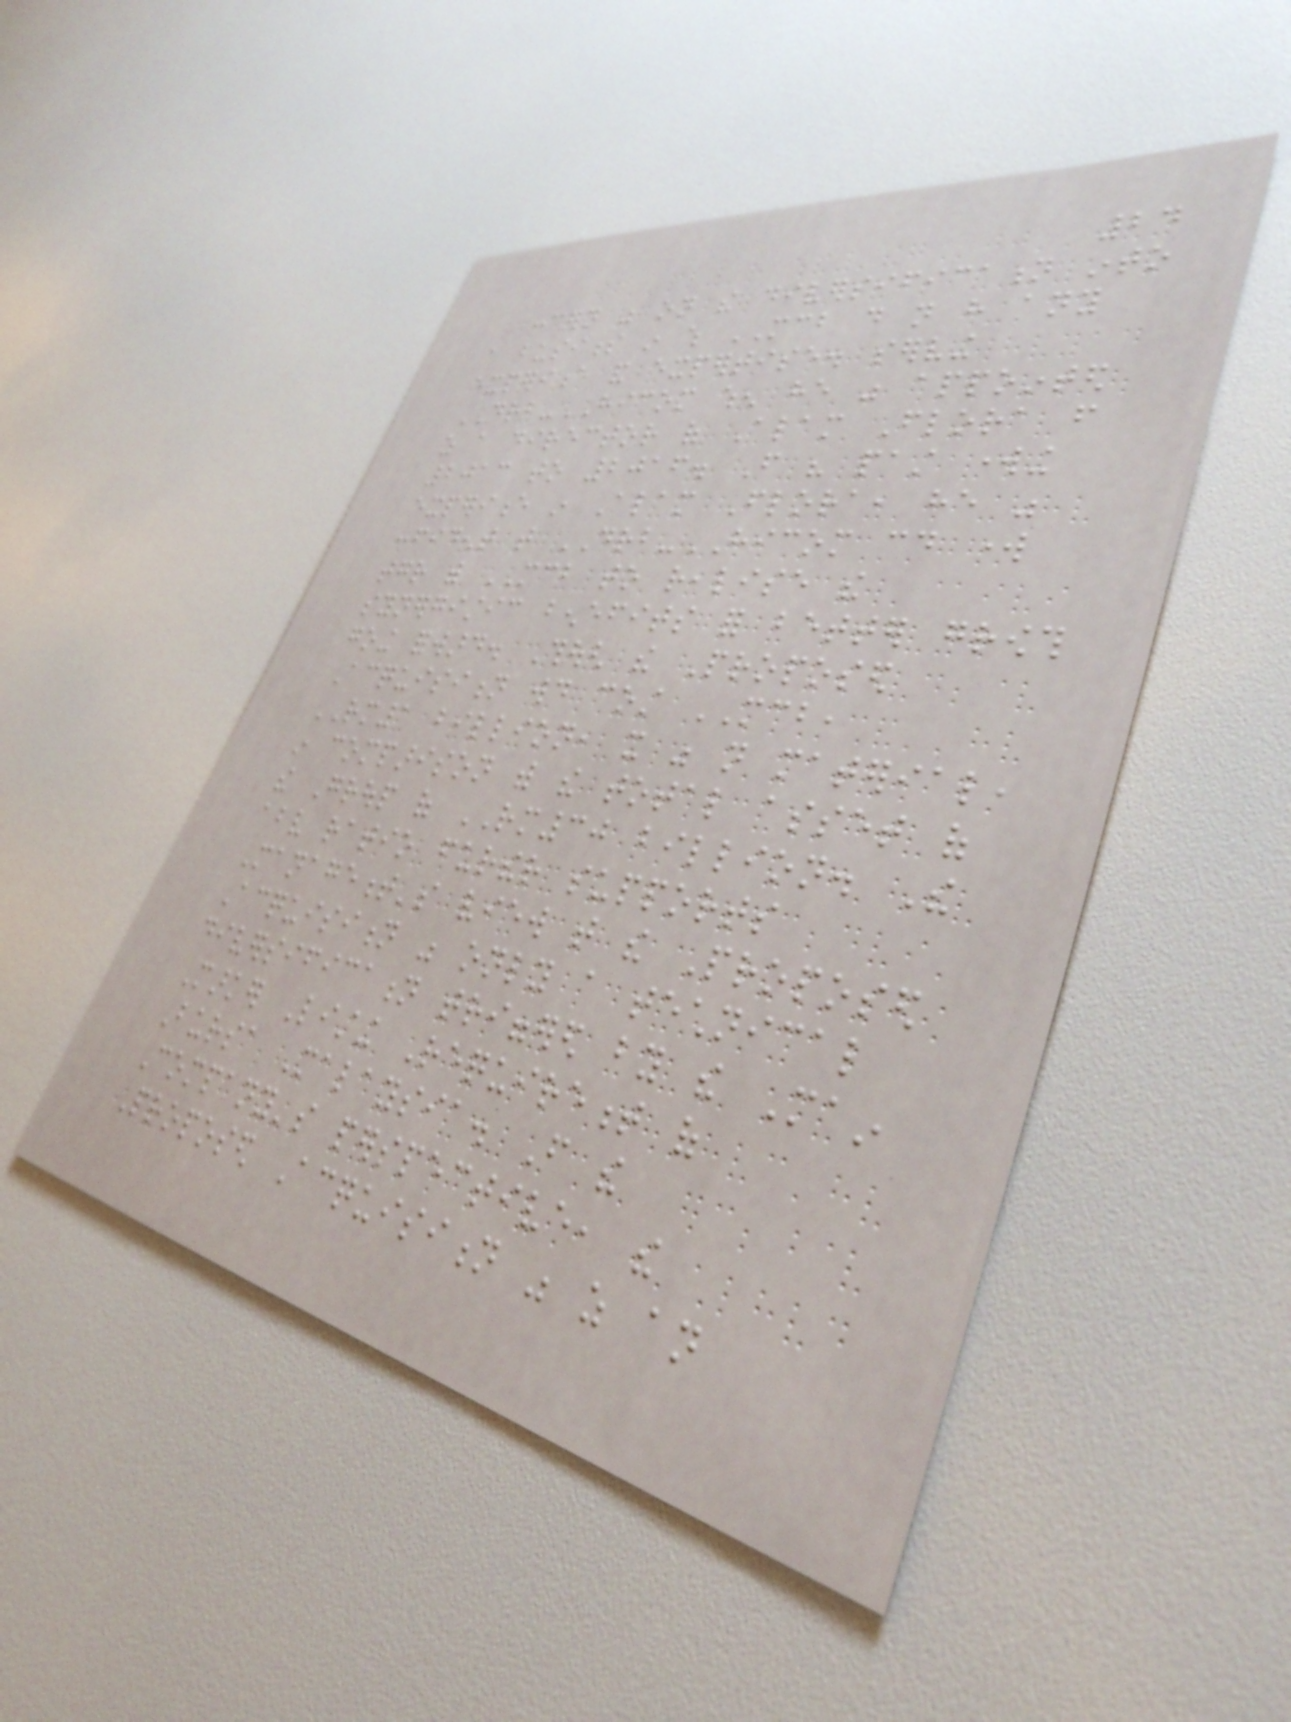24
concern was on the diversification into
a business in which MCB do not have any
experience and expertise. serving
DRB-HICOM when he was appointed
as a director of Alam Flora from
2013 to 2016. From his past working
experience in Alam Flora, he was
confident that DRB-HICOM could work
together with MCB to realise the
synergistic benefits for better growth
going forward. Though the Proposed
Acquisition would cost MCB,
RM1 billion, it was not material,
in comparison with the total asset of
the Group of RM30 billion. The
above ratio further supports
Management's view that the Proposed
Acquisition was only a technical
diversification triggered by the Main
Marker Listing Requirement of
Bursa Malaysia. From the
Company's perspective, the
Proposed Acquisition was as an
